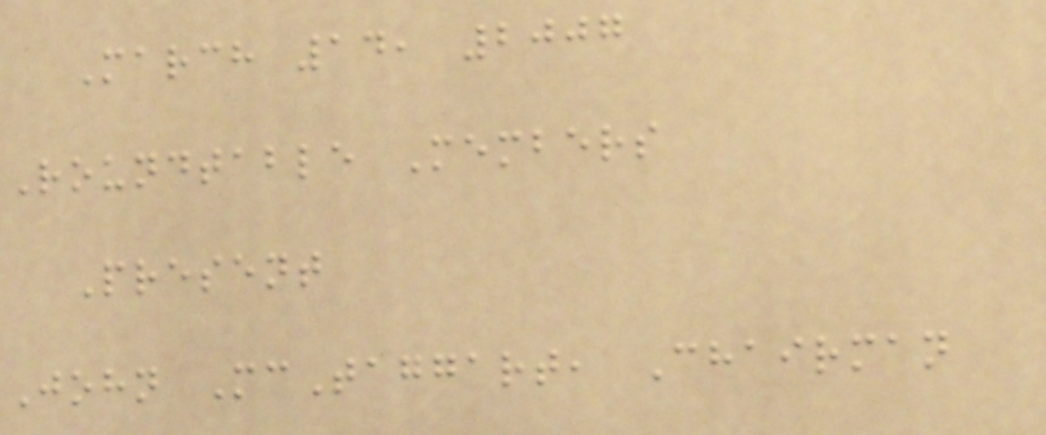March 14, 2007
Roundtable Members
Present
John McTaggart, Chairman
